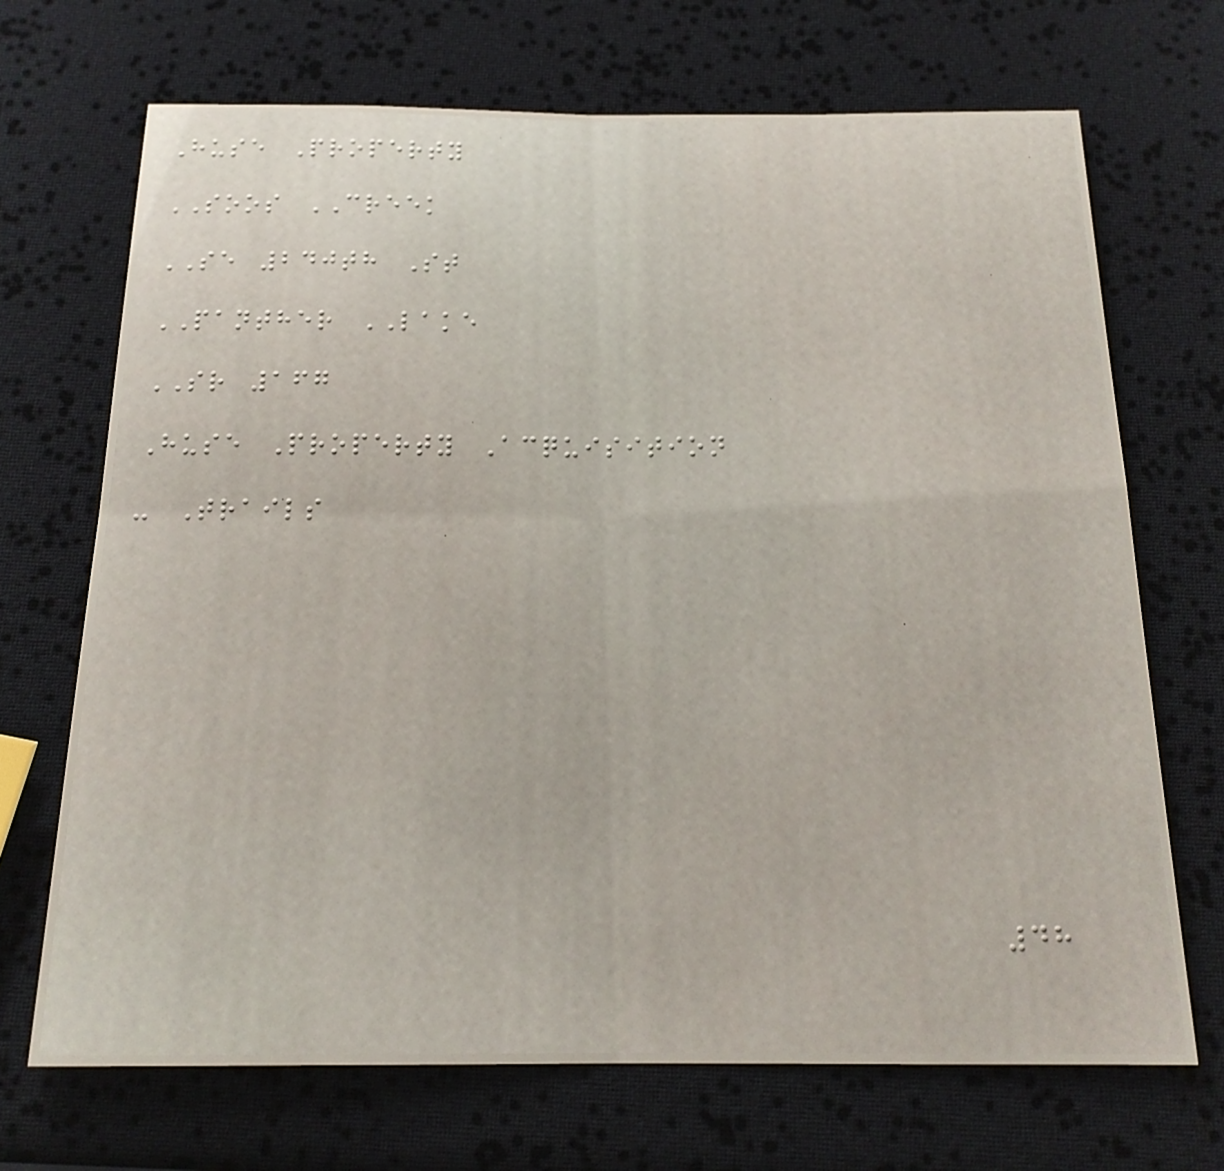Huse Property
SOOS CREEK
SE 240th St
PANTHER LAKE
SR 167
Huse Property Acquisition
- Trails
48
